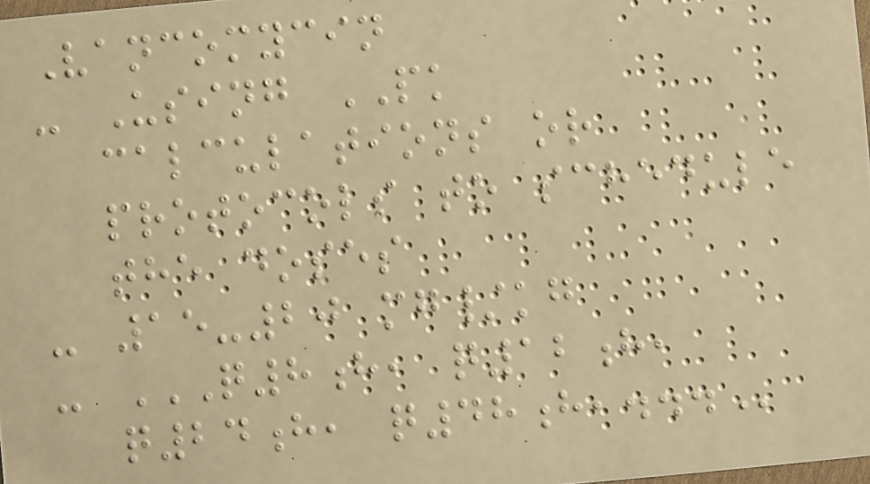Vancomycin
- Using PK
calculations or
protocols to schedule
the doses
- 15-20 mg/kg
- Q8H, Q12H,
Q24H, Q48H,...
